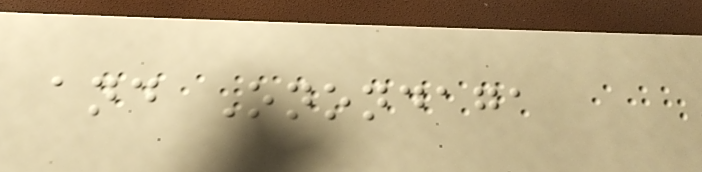and Onondaga
